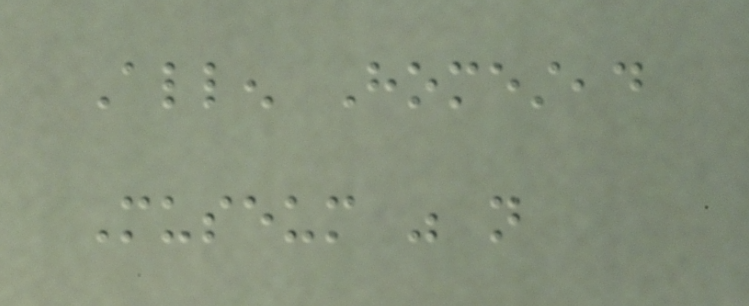Allen Homestead
Museum was not
